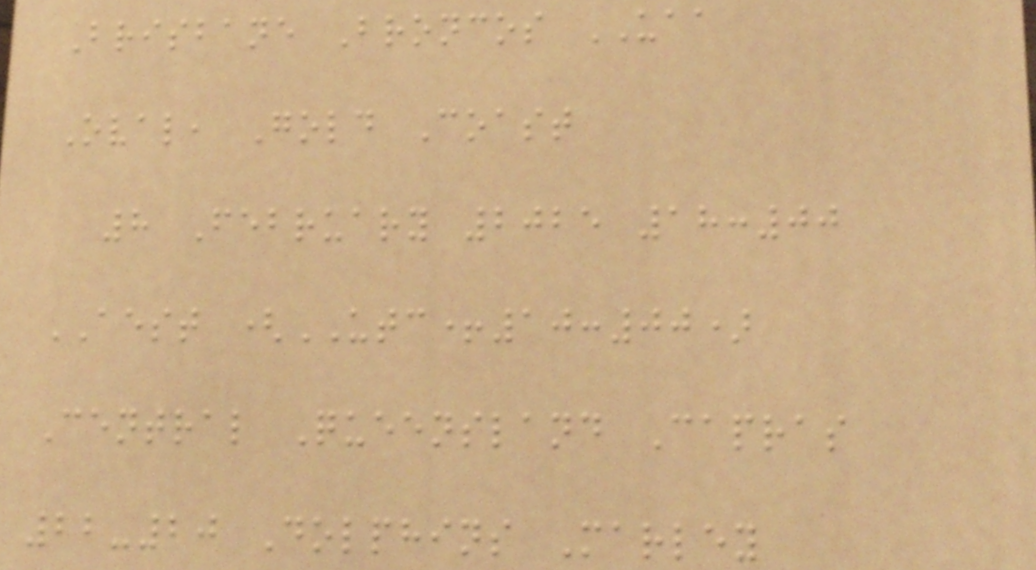Brisbane Broncos UAA
Oval, Gold Coast
8 February 2025 18:00
AEST (UTC+10:00)
Central Queensland Capras
22-20 Dolphins Marley
